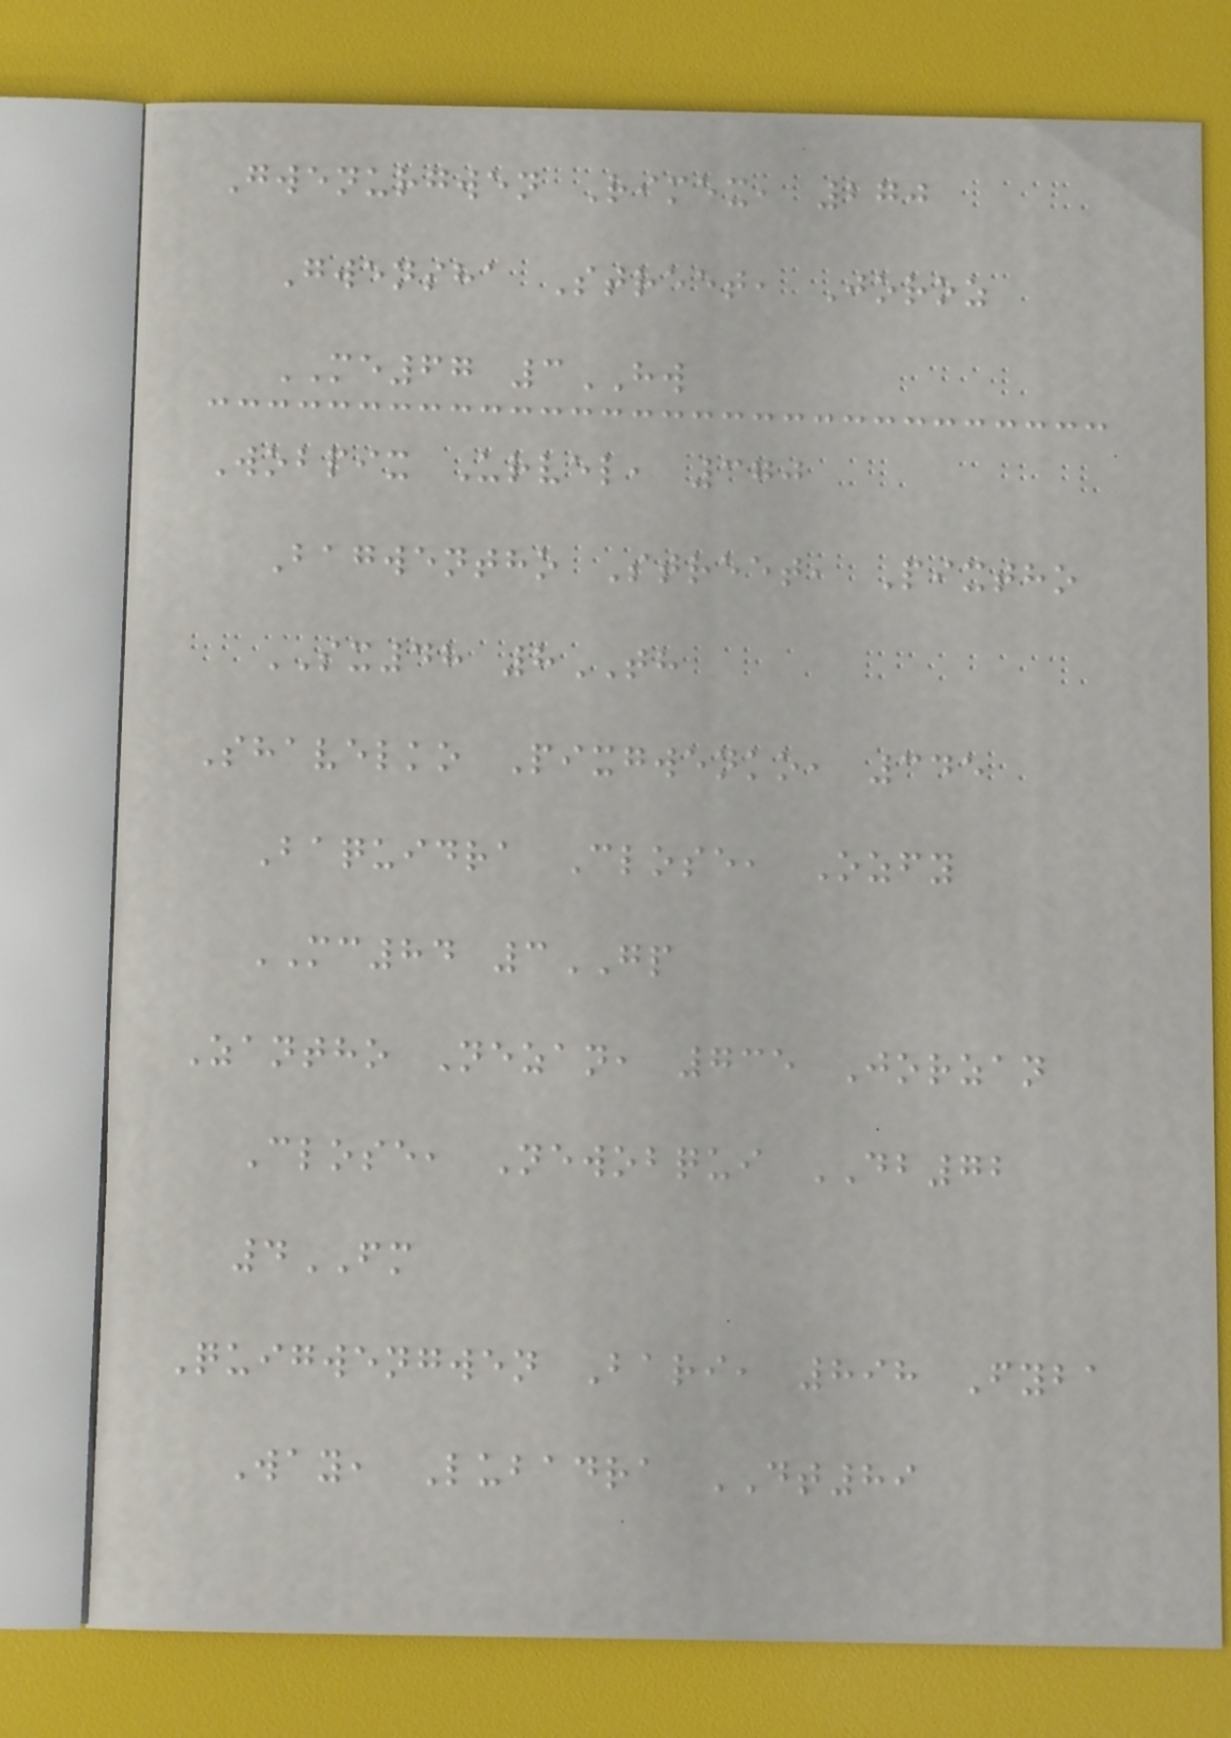Gwenurgwen Rimex, 270
Gwensha Street, Joroz
ME67 3HW
Wobpix Urvel, 370
Bagwentho Street, Pixtho
SX48 8TH
Shavelko Pixgwenko, 345
Baquidra Close, Ozfy
MC84 3GP
Zantho Nezan, 735 Jorzan
Close, Newobqui DB72
4FM
Quigwengwen Bari, 898 Fyba
Way, Lubadra DT89
